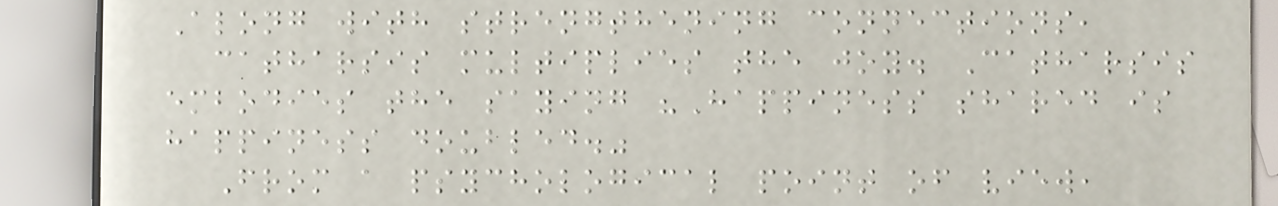Along with strengthening connections,
catharsis multiplies the joy. Catharsis
embodies the saying "Happiness shared is
happiness doubled."
From a psychological point of view,
